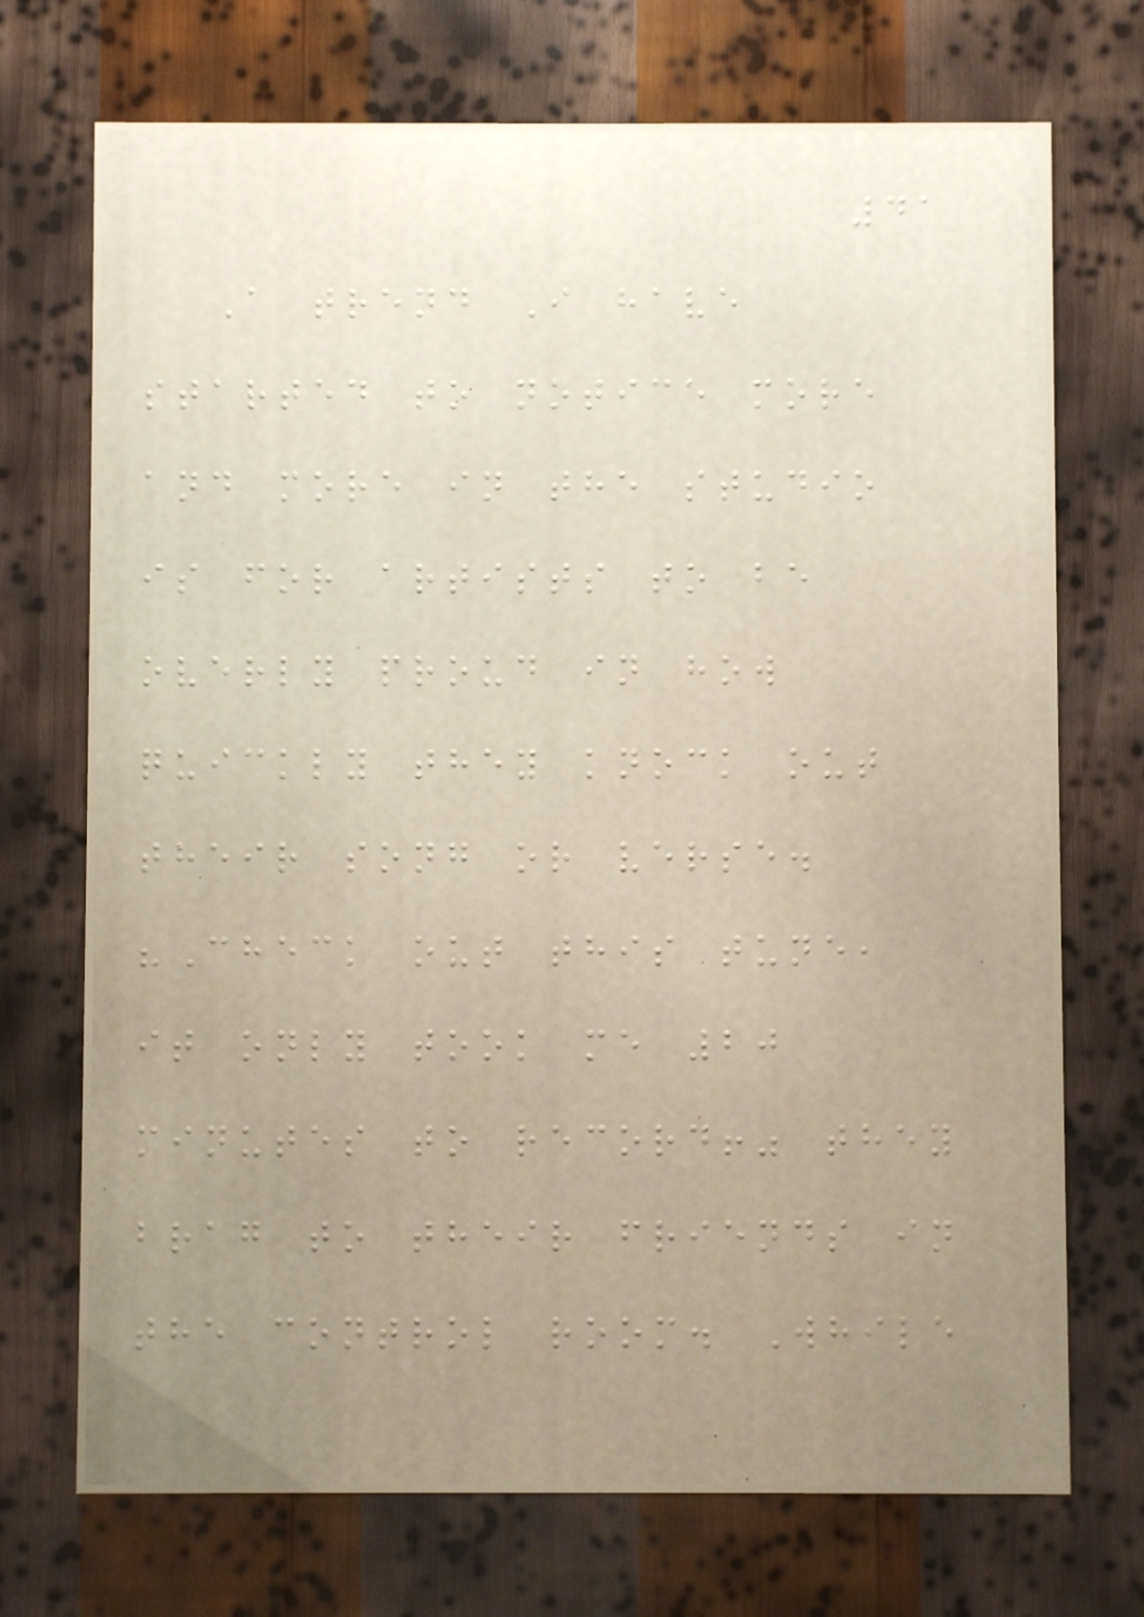41
A trend I have
started to notice more
and more in the studio
is for artists to be
overly proud in how
quickly they knock out
their song or verse.
"Check out this tune,
it only took me 20
minutes to record!" they
brag to their friends in
the control room. While
